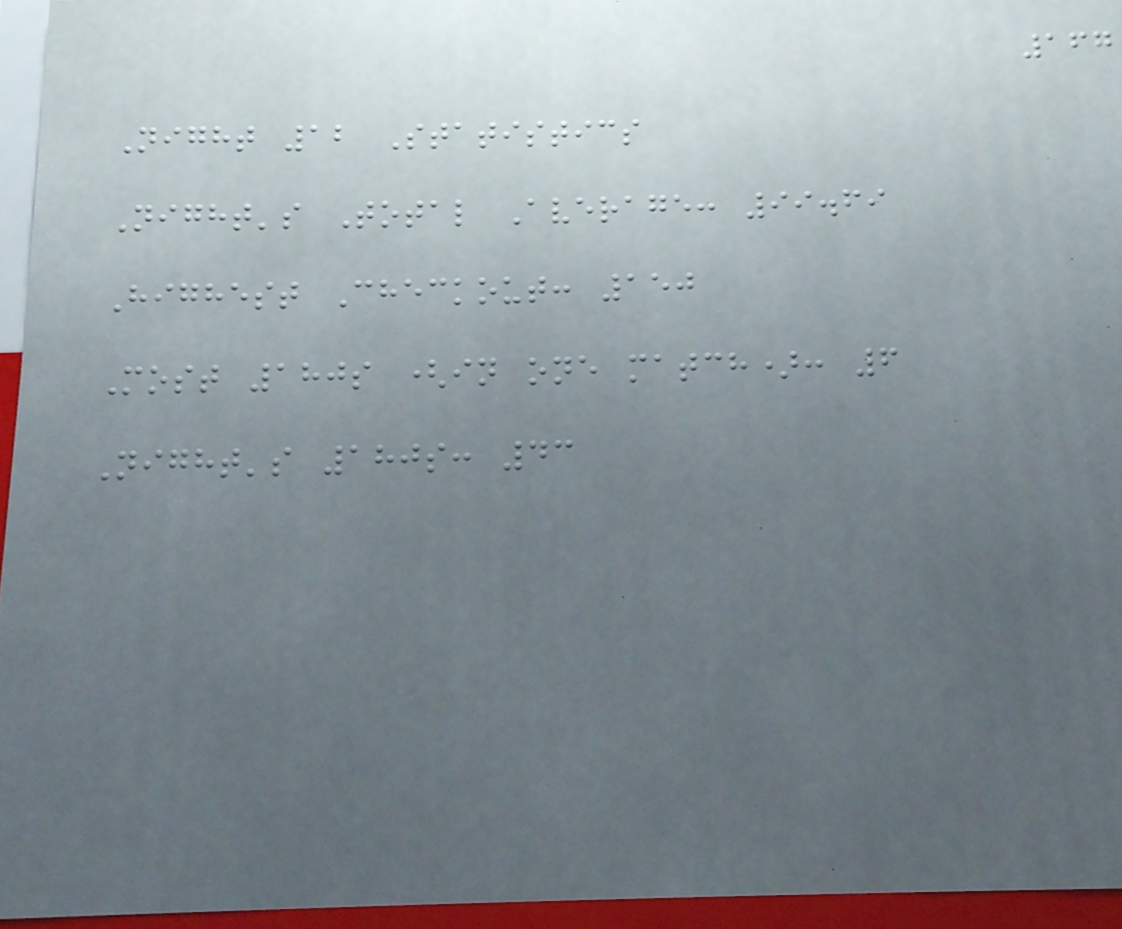167
Night 12 Statistics
Night's Total Average: 99.69
Highest Checkout: 150
Most 180s (in one match): 6
Night's 180s: 43
